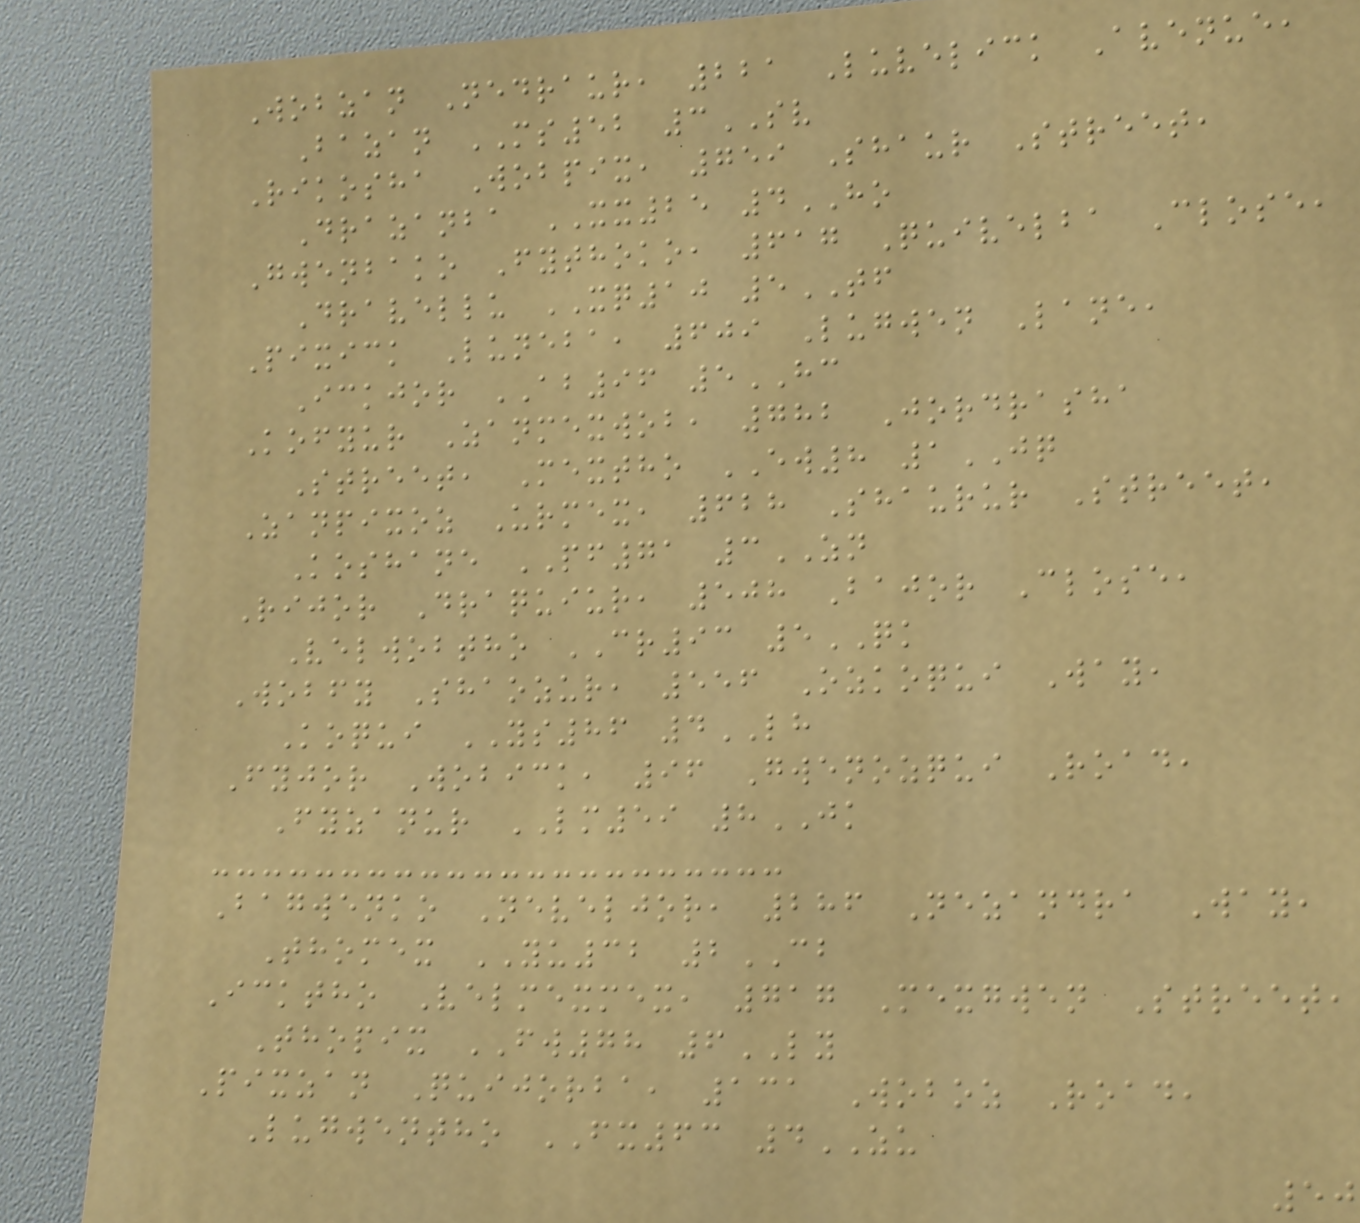Wobzan Nedraur, 221 Luvelick Avenue,
Bazan MS52 3SV
Rikosha Wobpix, 759 Shaur Street,
Drazanba XX25 4HO
Gwenbako Fythoko, 617 Quivelba Close,
Dravellu XQ10 5TF
Pixick Luneba, 609 Lugwen Lane,
Ickjor AB96 5HC
Kofyur Zanmexwob, 782 Jordrasha
Street, Mextho EW8 1JQ
Zanpixoz Urmex, 628 Shaurur Street,
Koshane PF71 3ZN
Rijor Draquiur, 508 Bajor Close,
Velwobtho CR93 5QK
Wobfy Shaozur, 556 Ozkoqui Way,
Koqui YS86 4LH
Fyjor Wobick, 96 Gwenozqui Road,
Fyzanur LM59 8JK
Bagwenko Neveljor, 286 Nezandra Way,
Thomex YU32 2CB
Icktho Velmexmex, 717 Mexgwen Street,
Thopix FW78 6LY
Pixzan Quijorba, 131 Woboz Road,
Lugwentho FX63 4ZU
50
